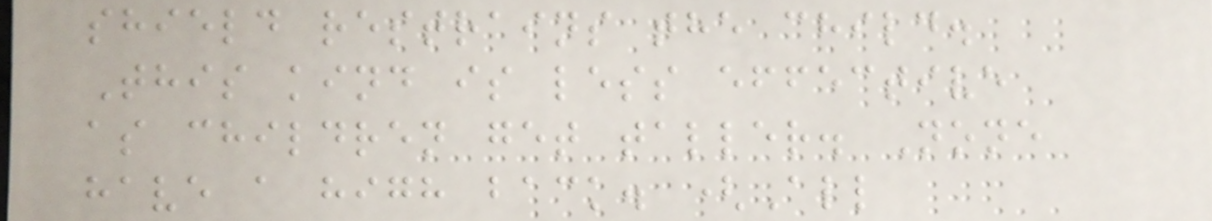shield restrains the child.
This kind is less effective
as children get taller. None
have a high back. (All
